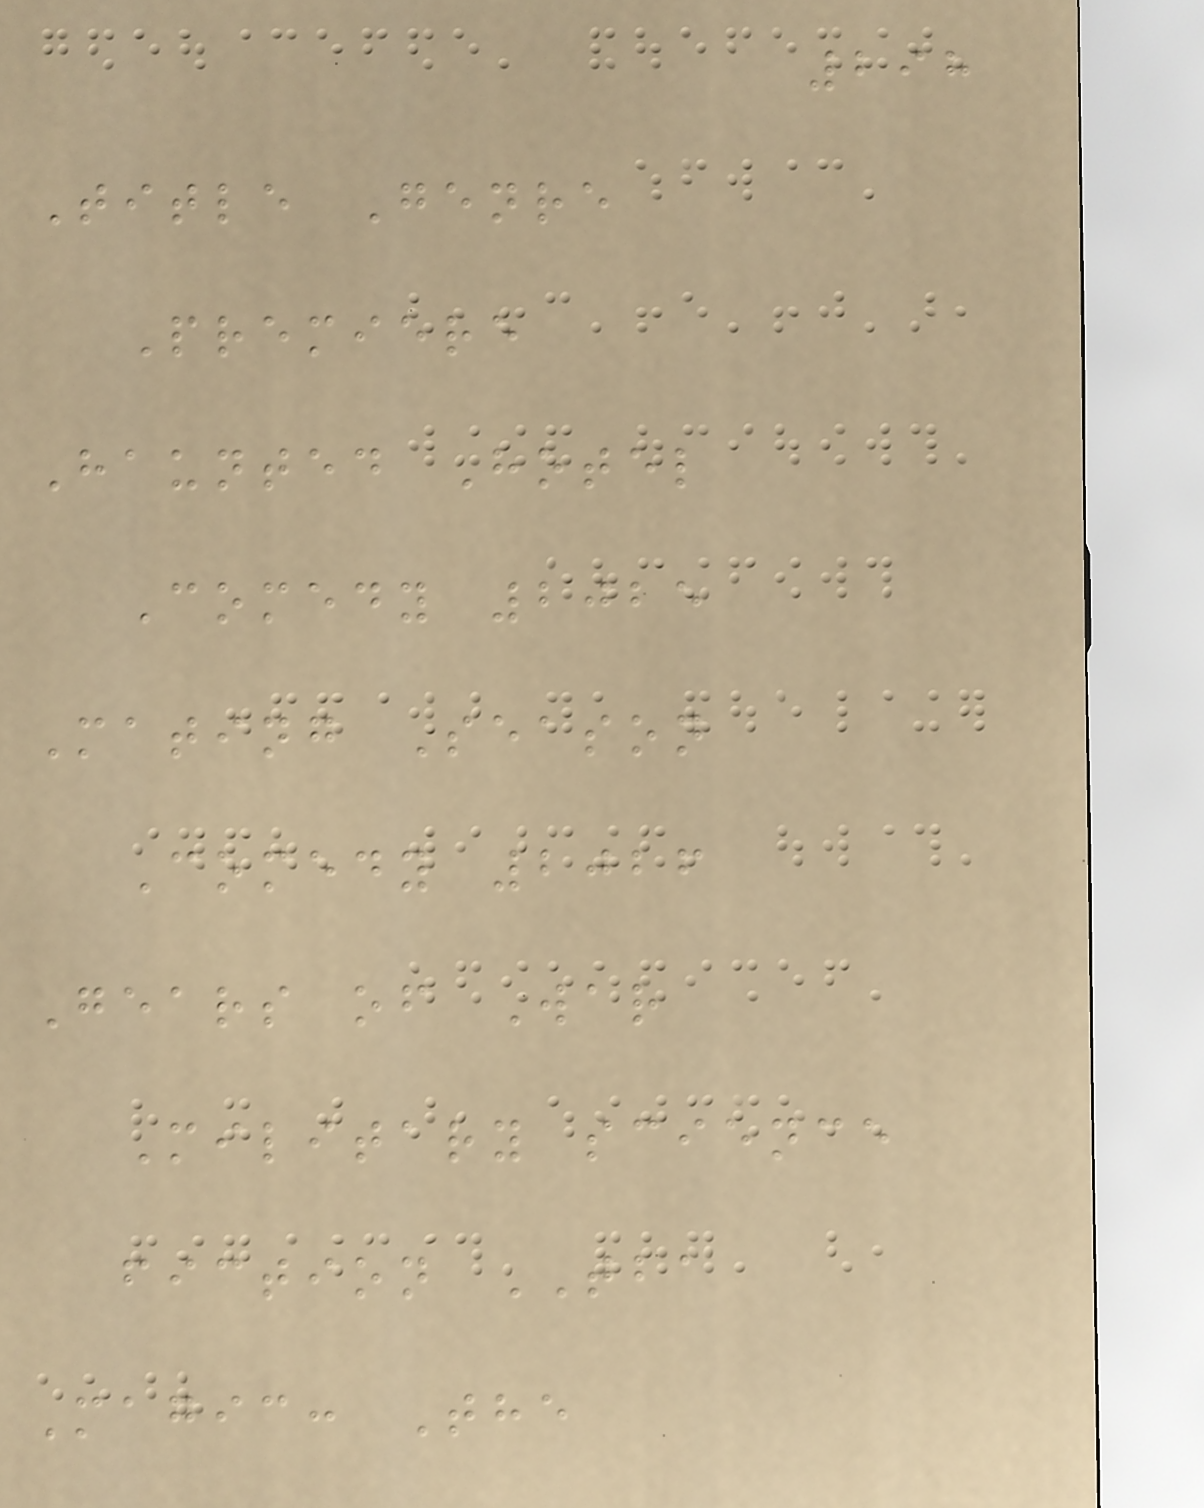298
Title Genre
Premiere
Haunted Hotel
Comedy 2025
Mating Season
Comedy 2026
Gears of War
Military science
fiction TBA
Magic: The
